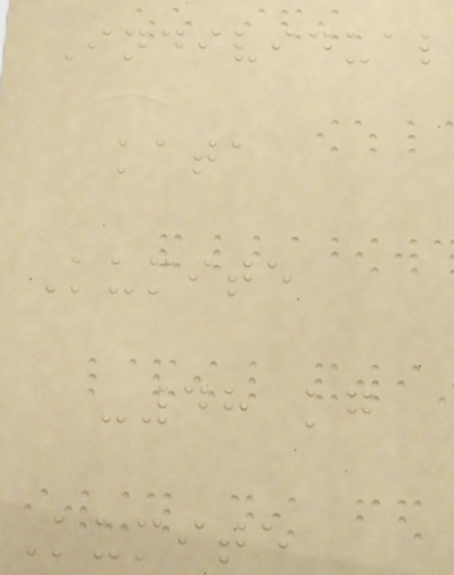Individual
kata
Kumite
-48 kg
Kumite
